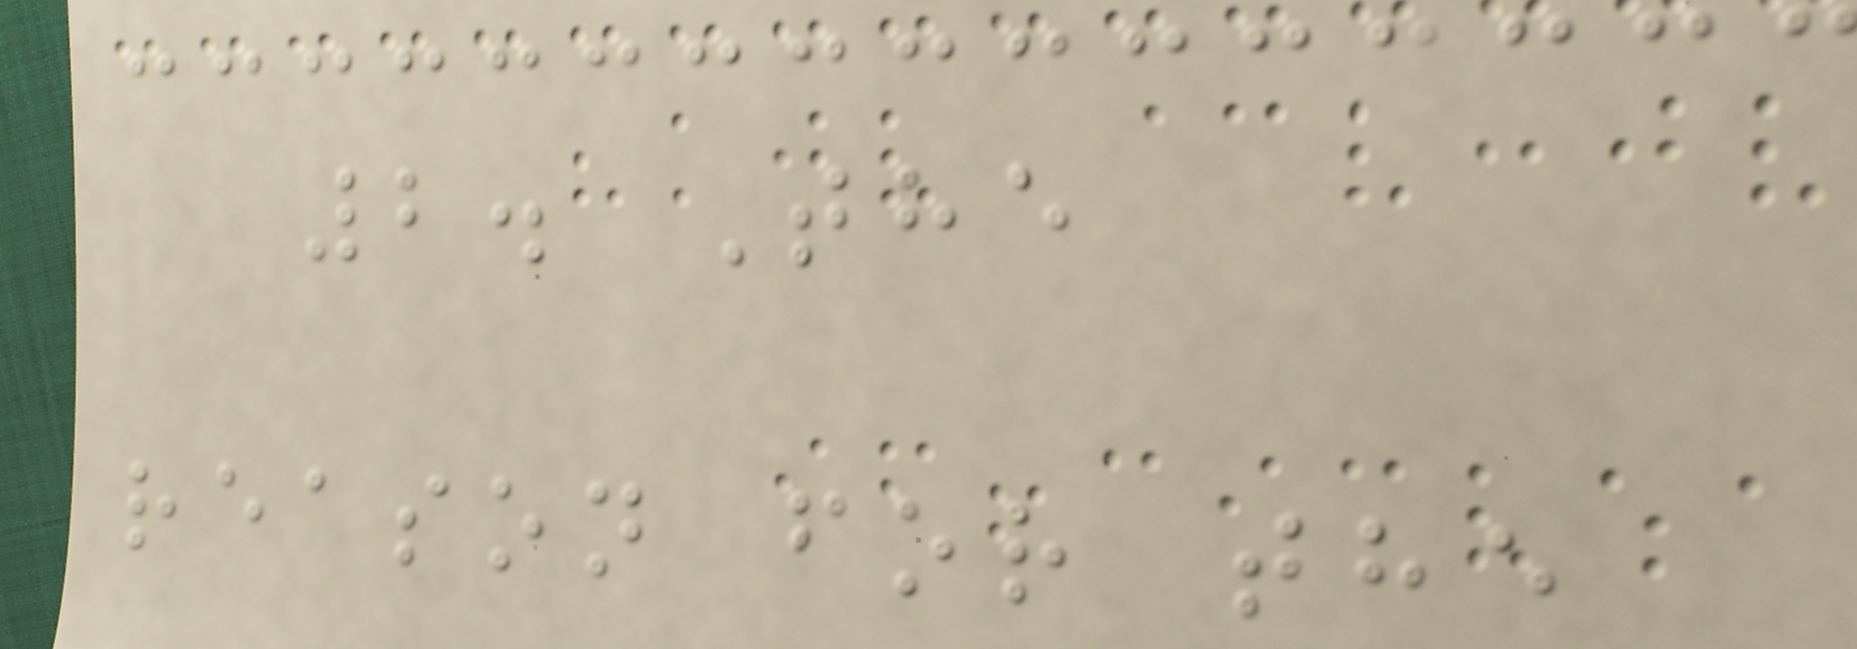2. The
reason for the
